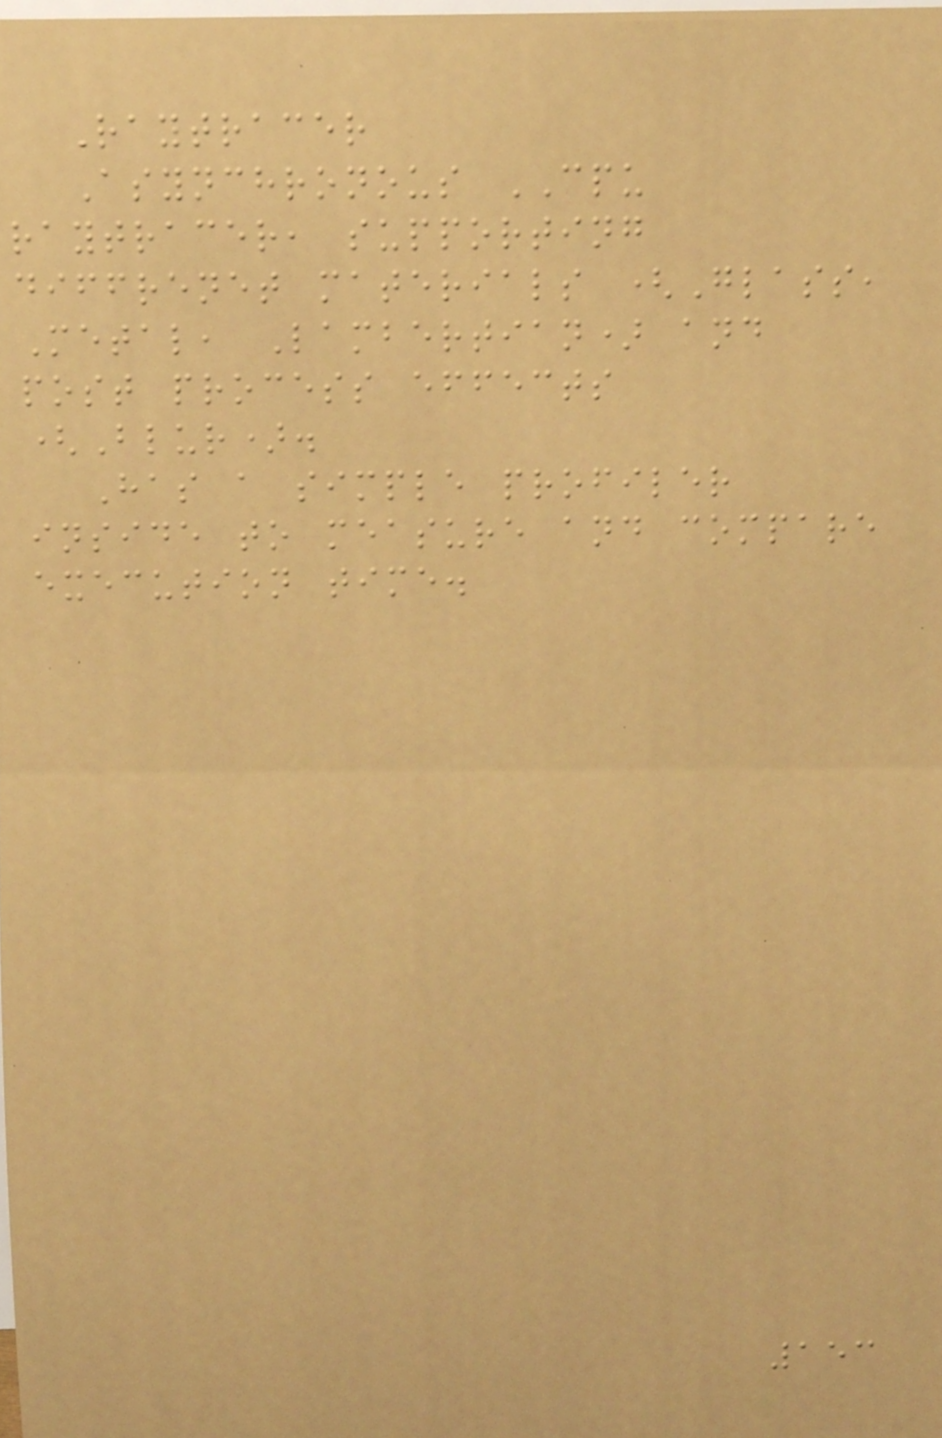Raytracer
Asynchronous CPU
raytracer, supporting
diffrenet materials (Glass,
Metal, Lambertian) and
post process effects
(Blur).
Has a simple profiler
inside to measure and compare
execution time.
153
